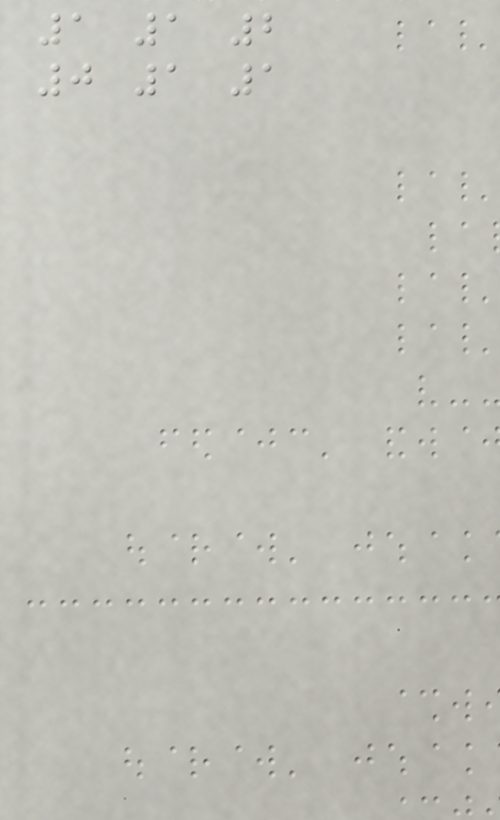1 1 2
0 1 1
